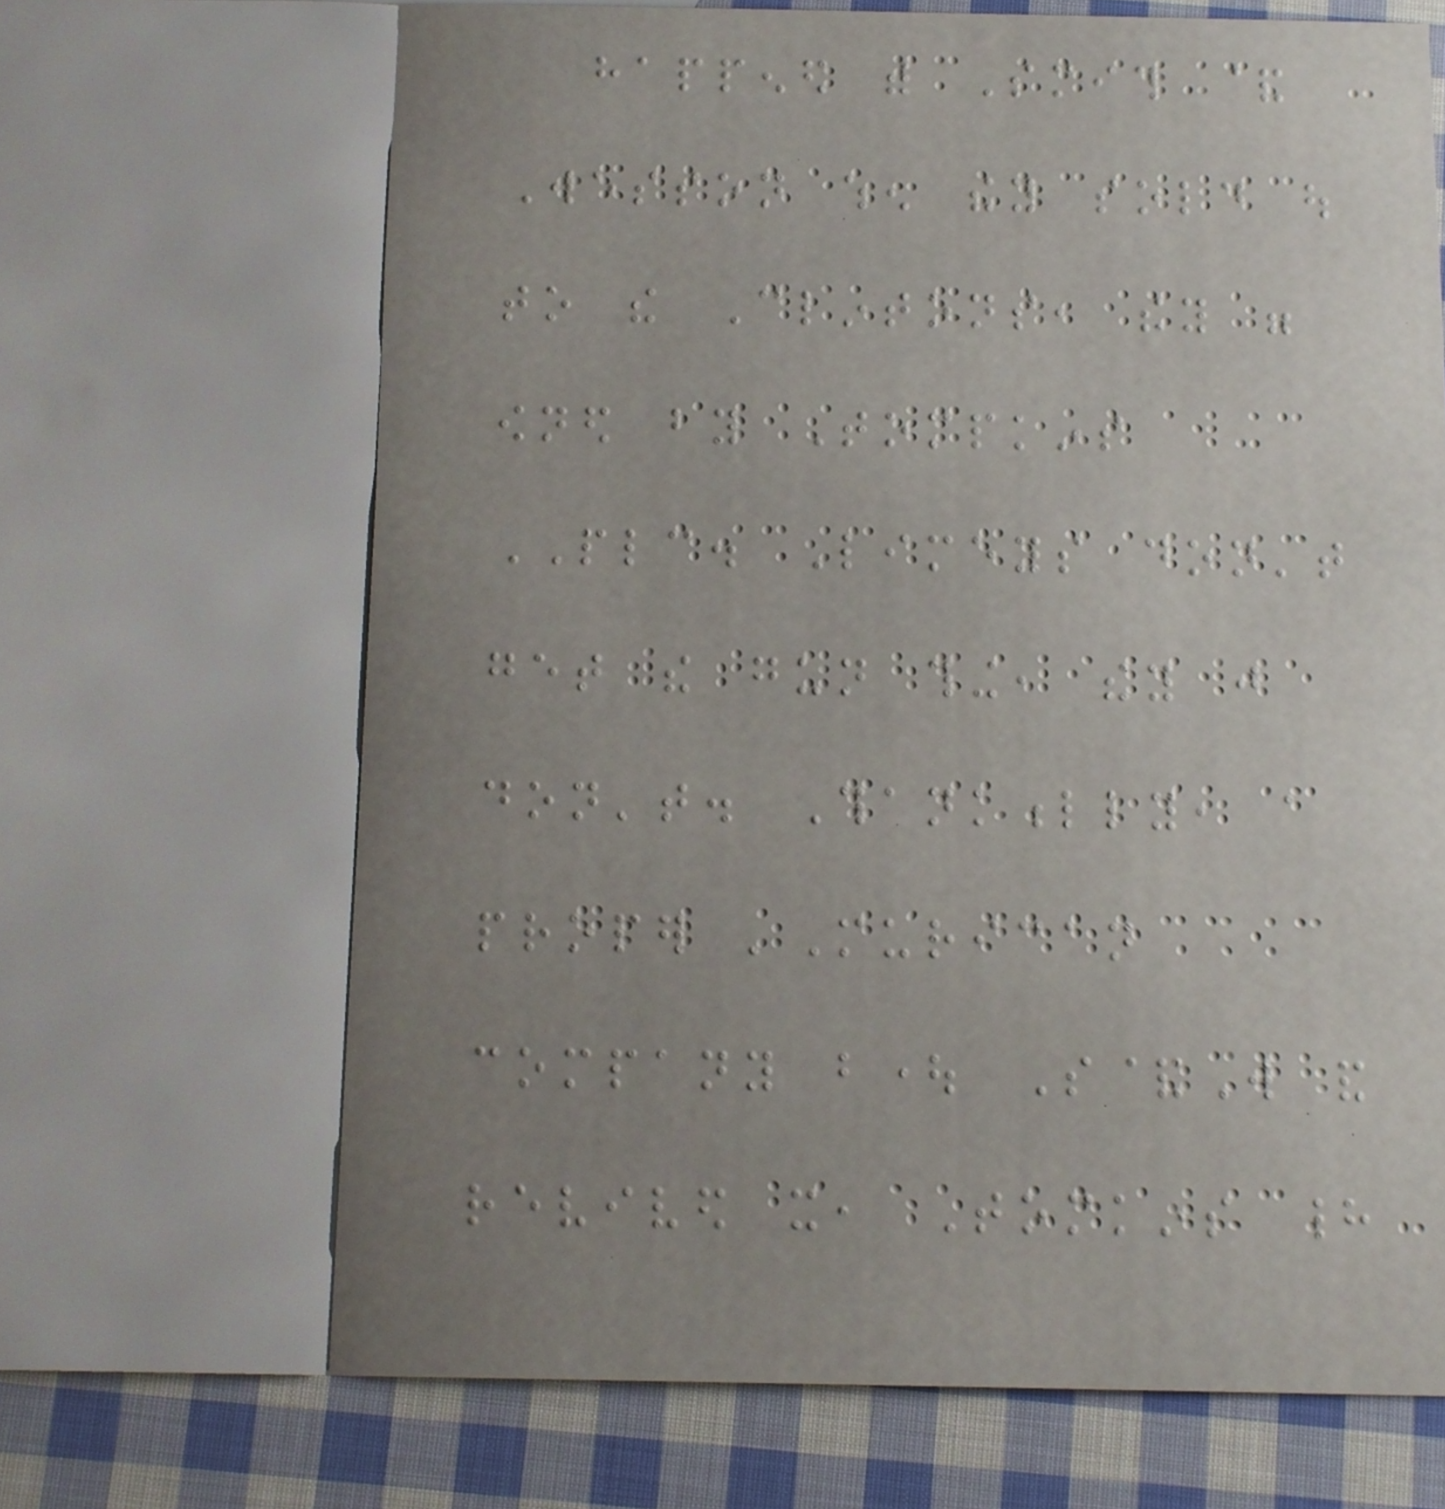happened with Smith &
Wesson when they sold out
to the Clintons, they were
owned by Tompkins
PLC. Limeys don't
get the gun thing, they just
don't. Thankfully, a
proper 'Murican
company bought S&W and
revived it, Tomkins had
